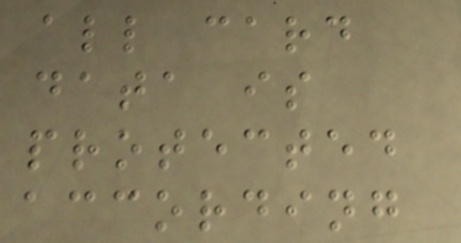all card
data is
protected
according
